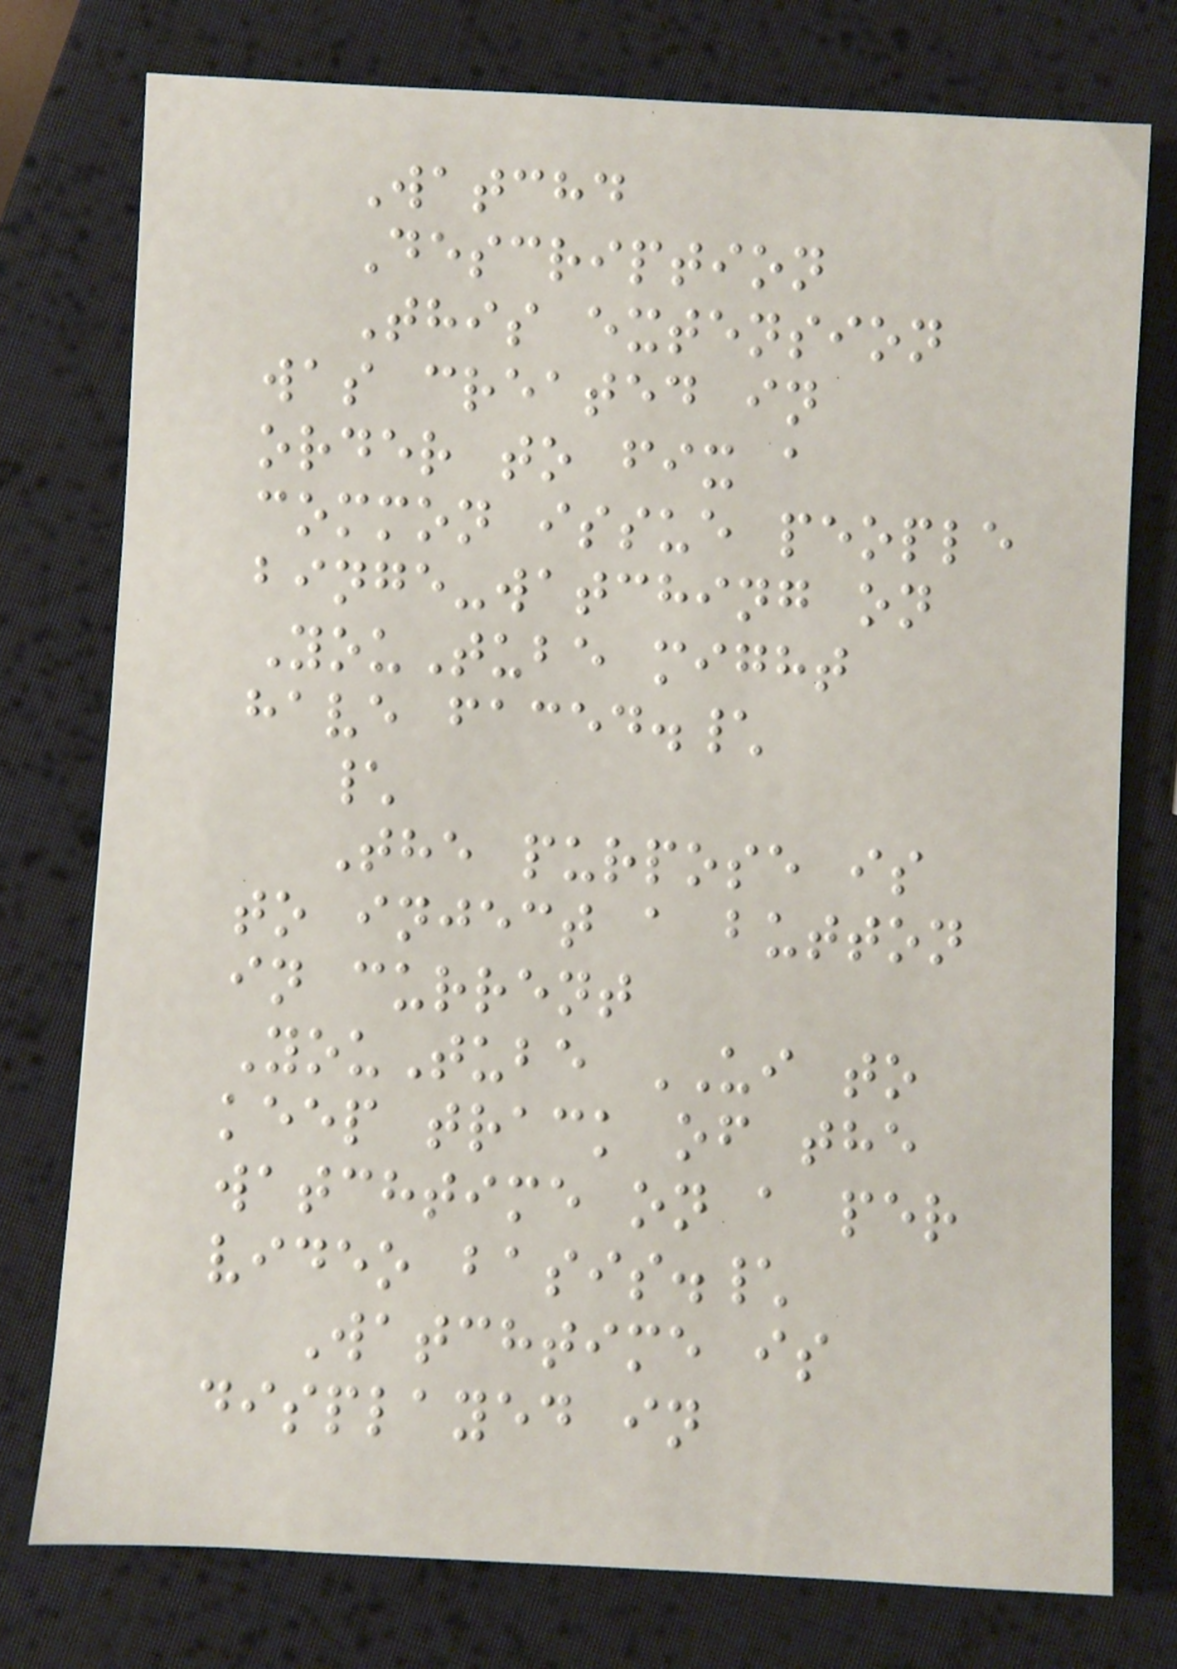Watchd
Description
This extension
was created in
order to fix a
common issue people
binge-watching on
YouTube might
have faced.\
\
The purpose is
to inject a button
in current
YouTube UI to
keep track of the
watchtime on a per
video basis.\
Watchtime is
displayed in
